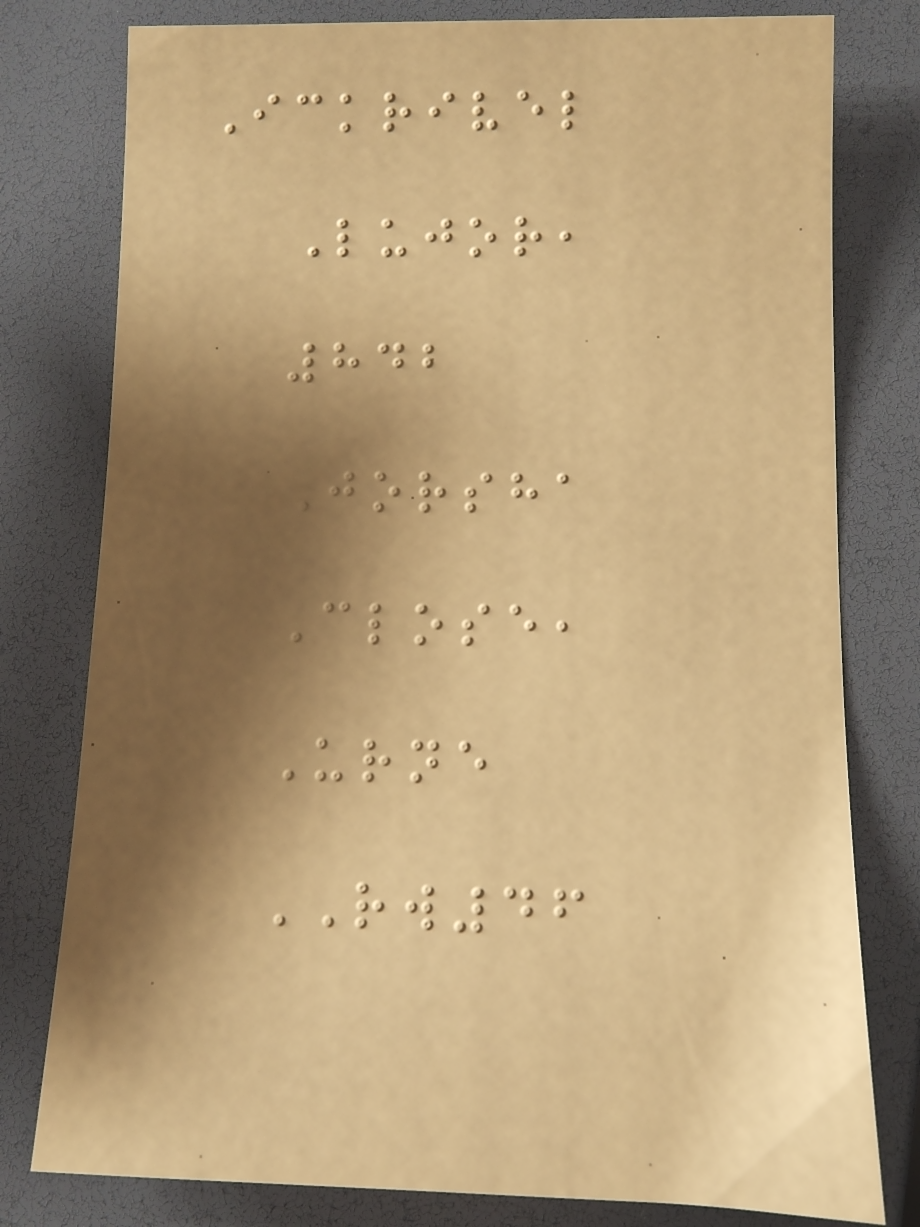Ickrivel
Lujor,
842
Jorsha
Close,
Urne
RW46
